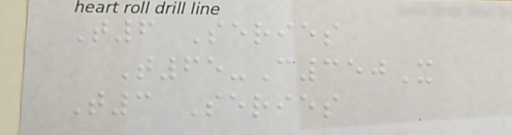T6 Series
T65-C350X
T3 Series
